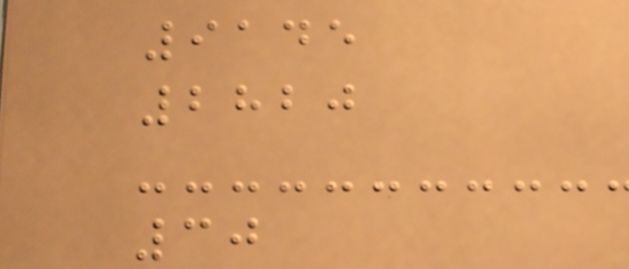9145
2820
30
